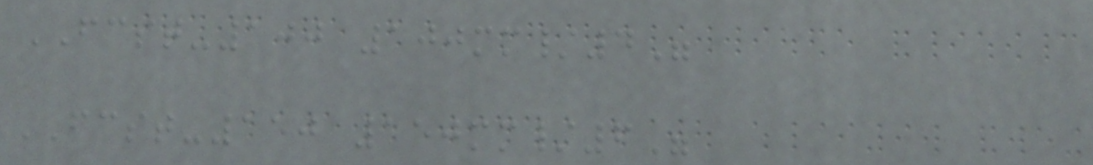FCST-100 100mm/4"
FCST-150 150mm/6"
